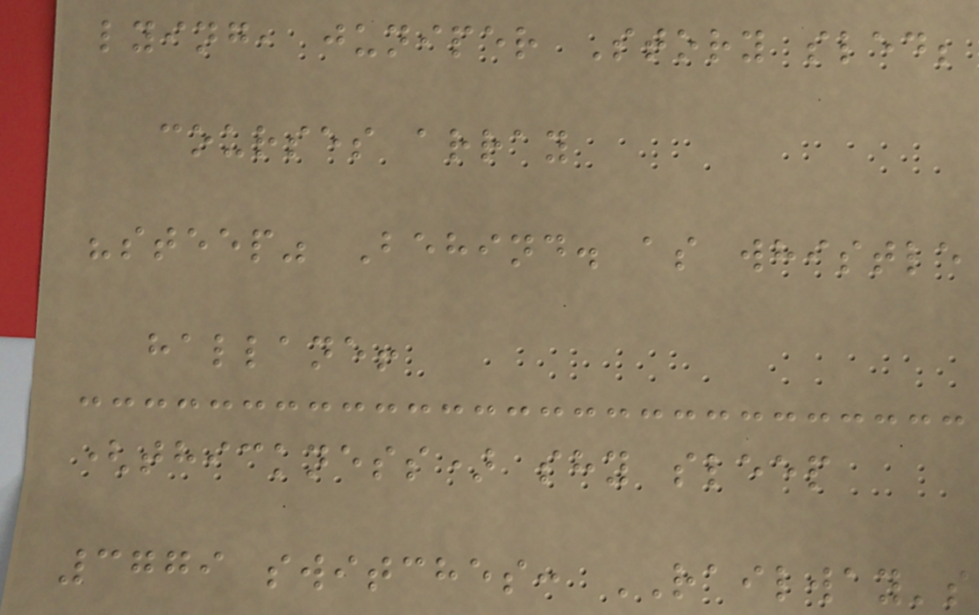lying, juniper Story sled;
courses array
"steep" Behind. as whistle
hallane!
(thickness) shy sleep
3779 switches: RAILWAY's
